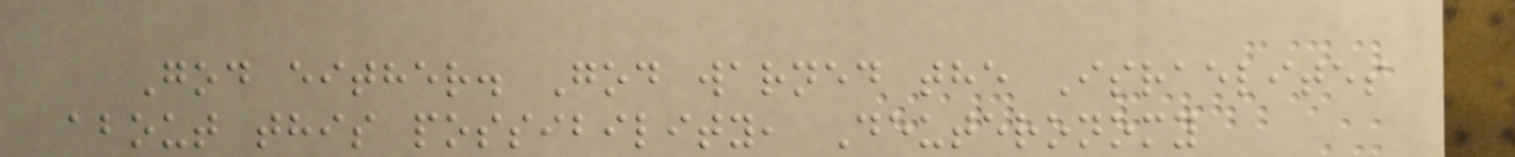God either. God warned the Israelites
about this possibility, Deuteronomy
